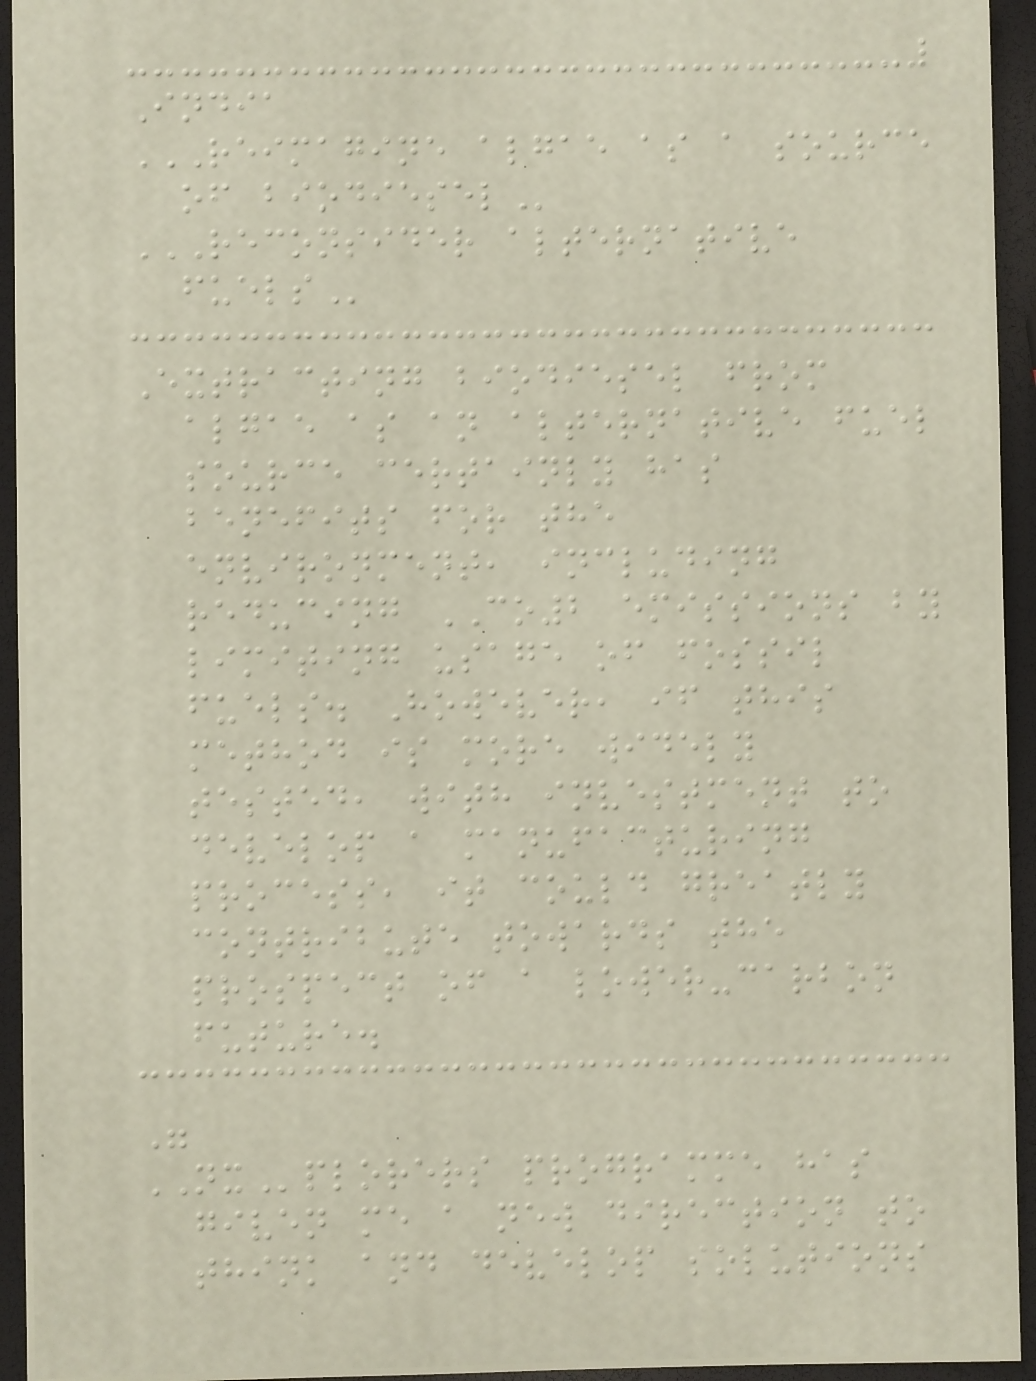India
REIMAGINE ALGAE AS A SOURCE
OF BIODIESEL
RECONSIDER ALTERNATIVE
FUELS
Extracting biodiesel from
algae as an alternative fuel
source certainly has
benefits for the
environment, including
reducing CO2 emissions by
limiting usage of fossil
fuels. However, if this
method is more widely
tested, with investment to
develop a manufacturing
process, it could greatly
contribute towards the
prospect of a lower-carbon
future.
"
NXplorers programme has
given me a new direction to
think and develop solutions
